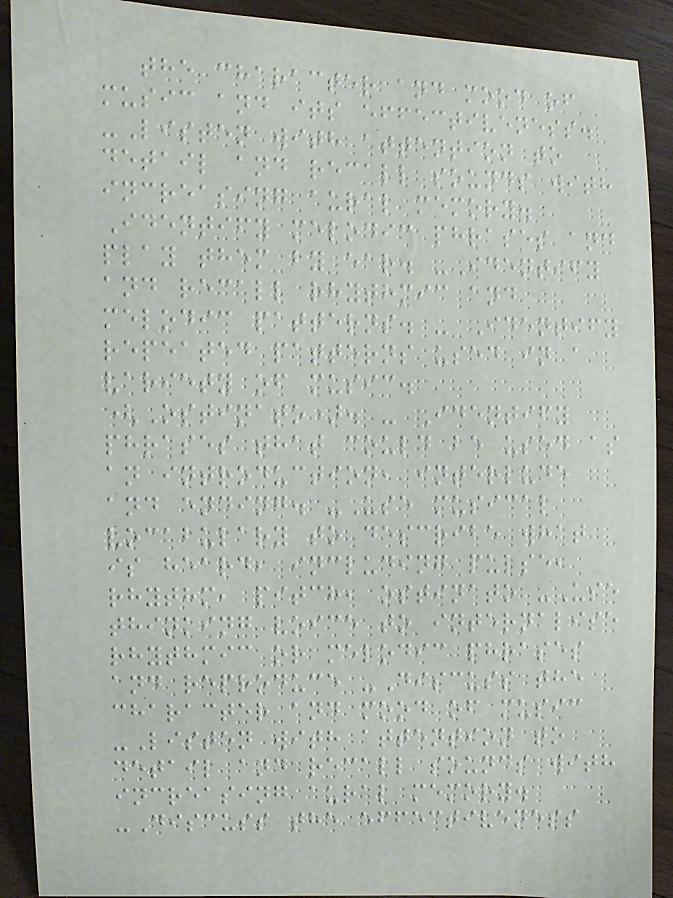the character and mood of
music and its effectiveness.
-Listen with attention to
detail and recall sounds with
increasing aural memory.
Identify melodic phrases and
play them by ear. -Identify
and recall rhythmic and
melodic patterns. - Identify
repeated patterns used in a
variety of music.
(Ostinato). - Identify
phrases that could be used as
an introduction, interlude
and ending. -Use musical
vocabulary to describe what
is heard, including pulse,
rhythm, pitch, ostinato -Use
thinking voice to internalise
rhythmic or melodic phrases
and reproduce -Discuss the
character and mood of music
-Listen with attention to
detail and recall sounds with
increasing aural memory.
-Discuss the effectiveness
